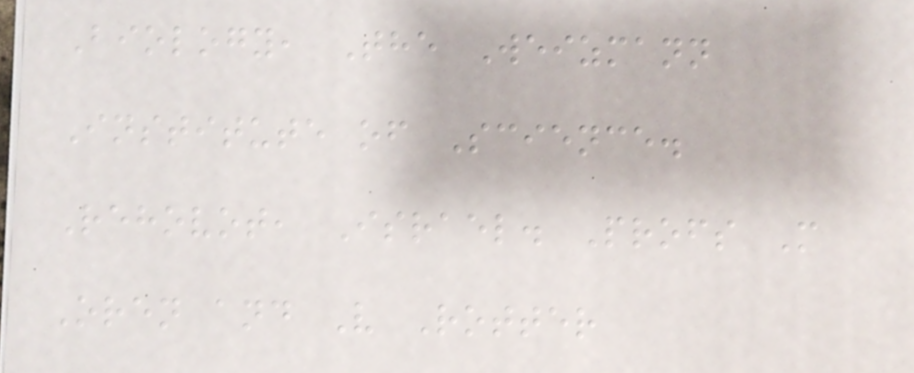Biology, The Weizmann
Institute of Science.
Rehovot, Israel. Profs M
Oren and V Rotter
